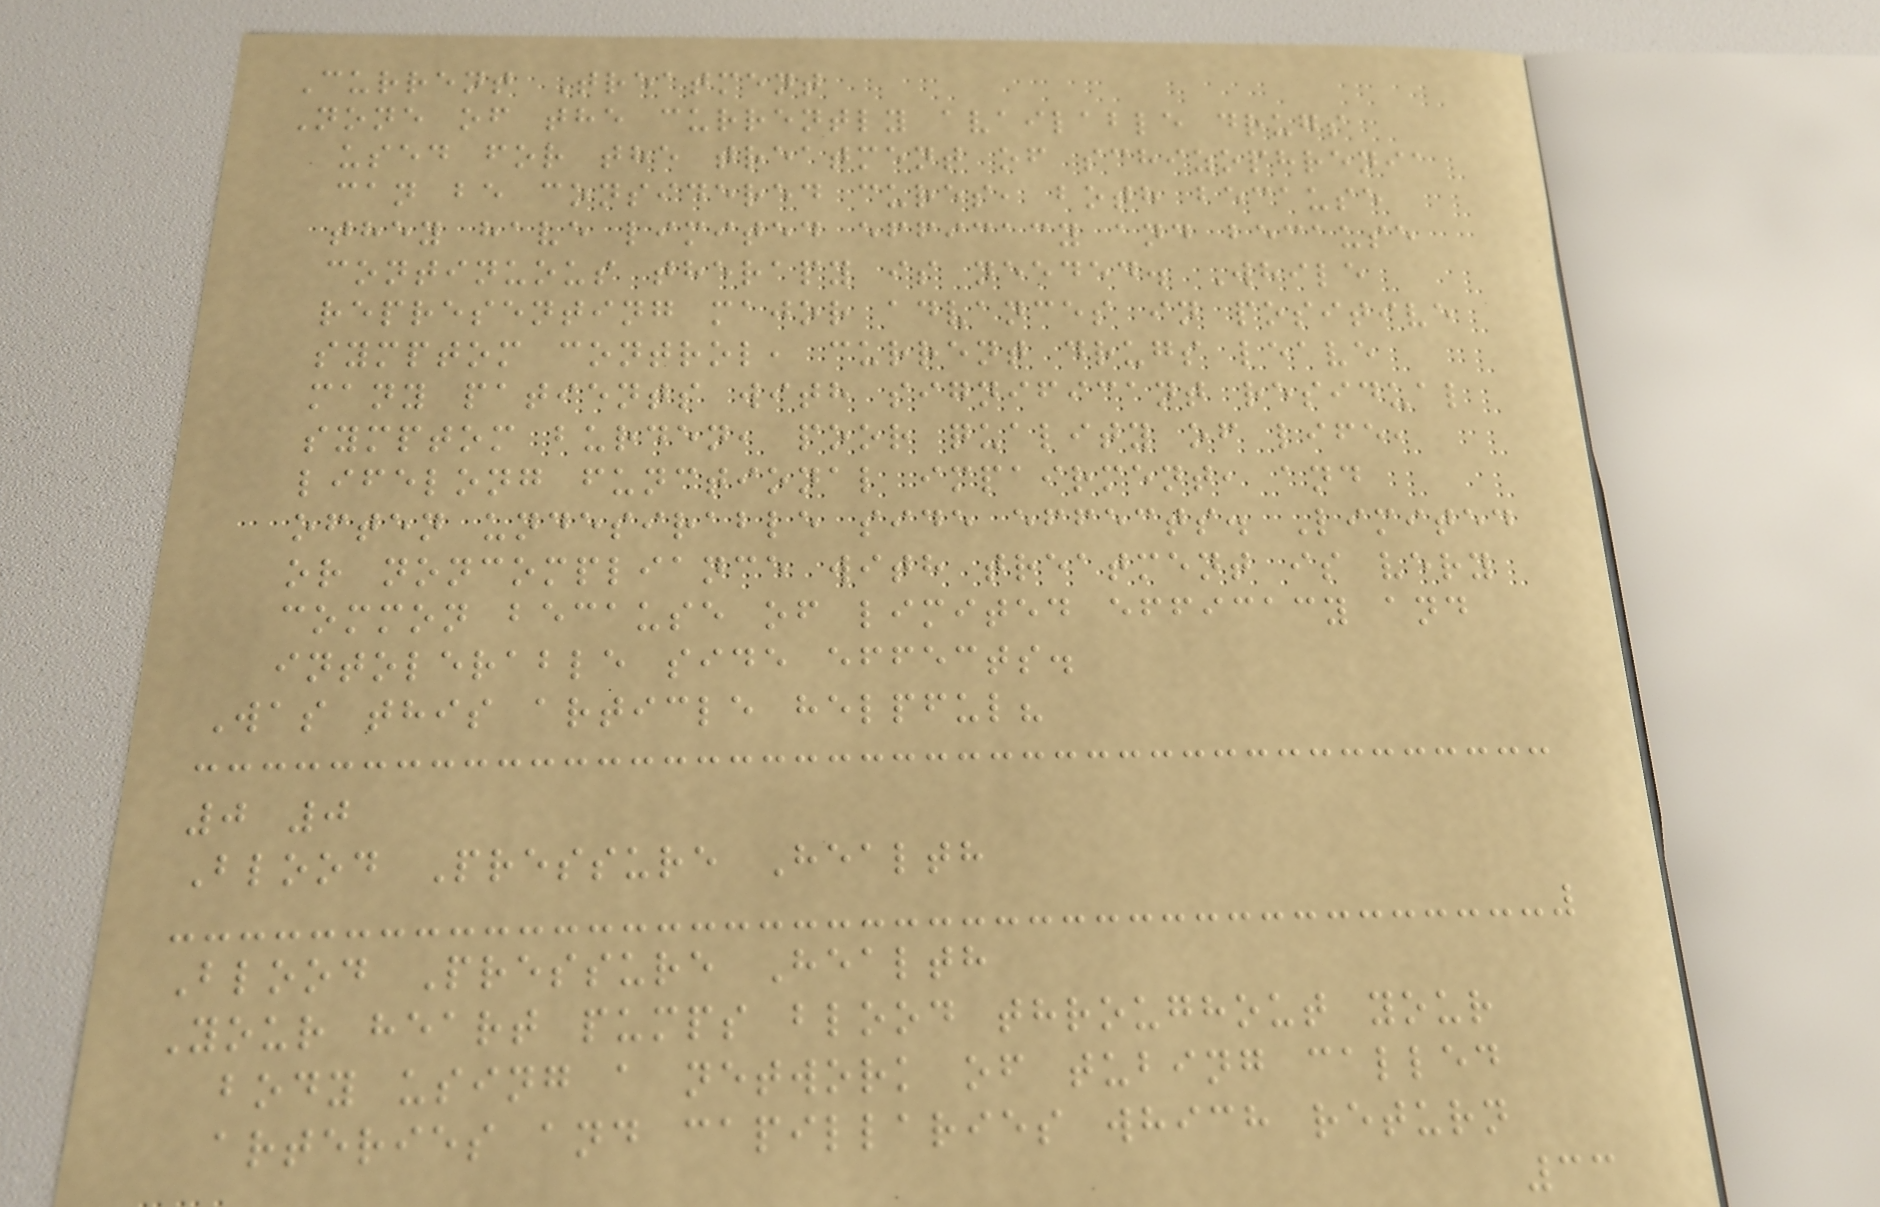Current Treatment
None of the currently available drugs
used for the treatment of schizophrenia
can be considered cures, both because
they have limited efficacy and because
continuous therapy is needed. While
representing major advances in positive
symptom control, current drugs leave
many patients with significant residual
symptom burden, poor quality of life,
lifelong functional impairment, and
often undesirable side effects. Limited
or noncompliance with treatment is very
common because of limited efficacy and
intolerable side effects.
Was this article helpful?
0 0
Blood Pressure Health
Blood Pressure Health
Your heart pumps blood throughout your
body using a network of tubing called
arteries and capillaries which return
33
